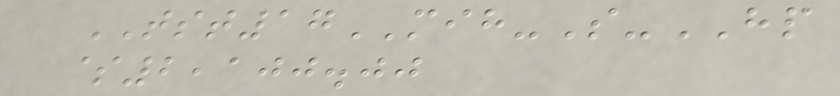TST17MIH-S-HP
$2,100.00
